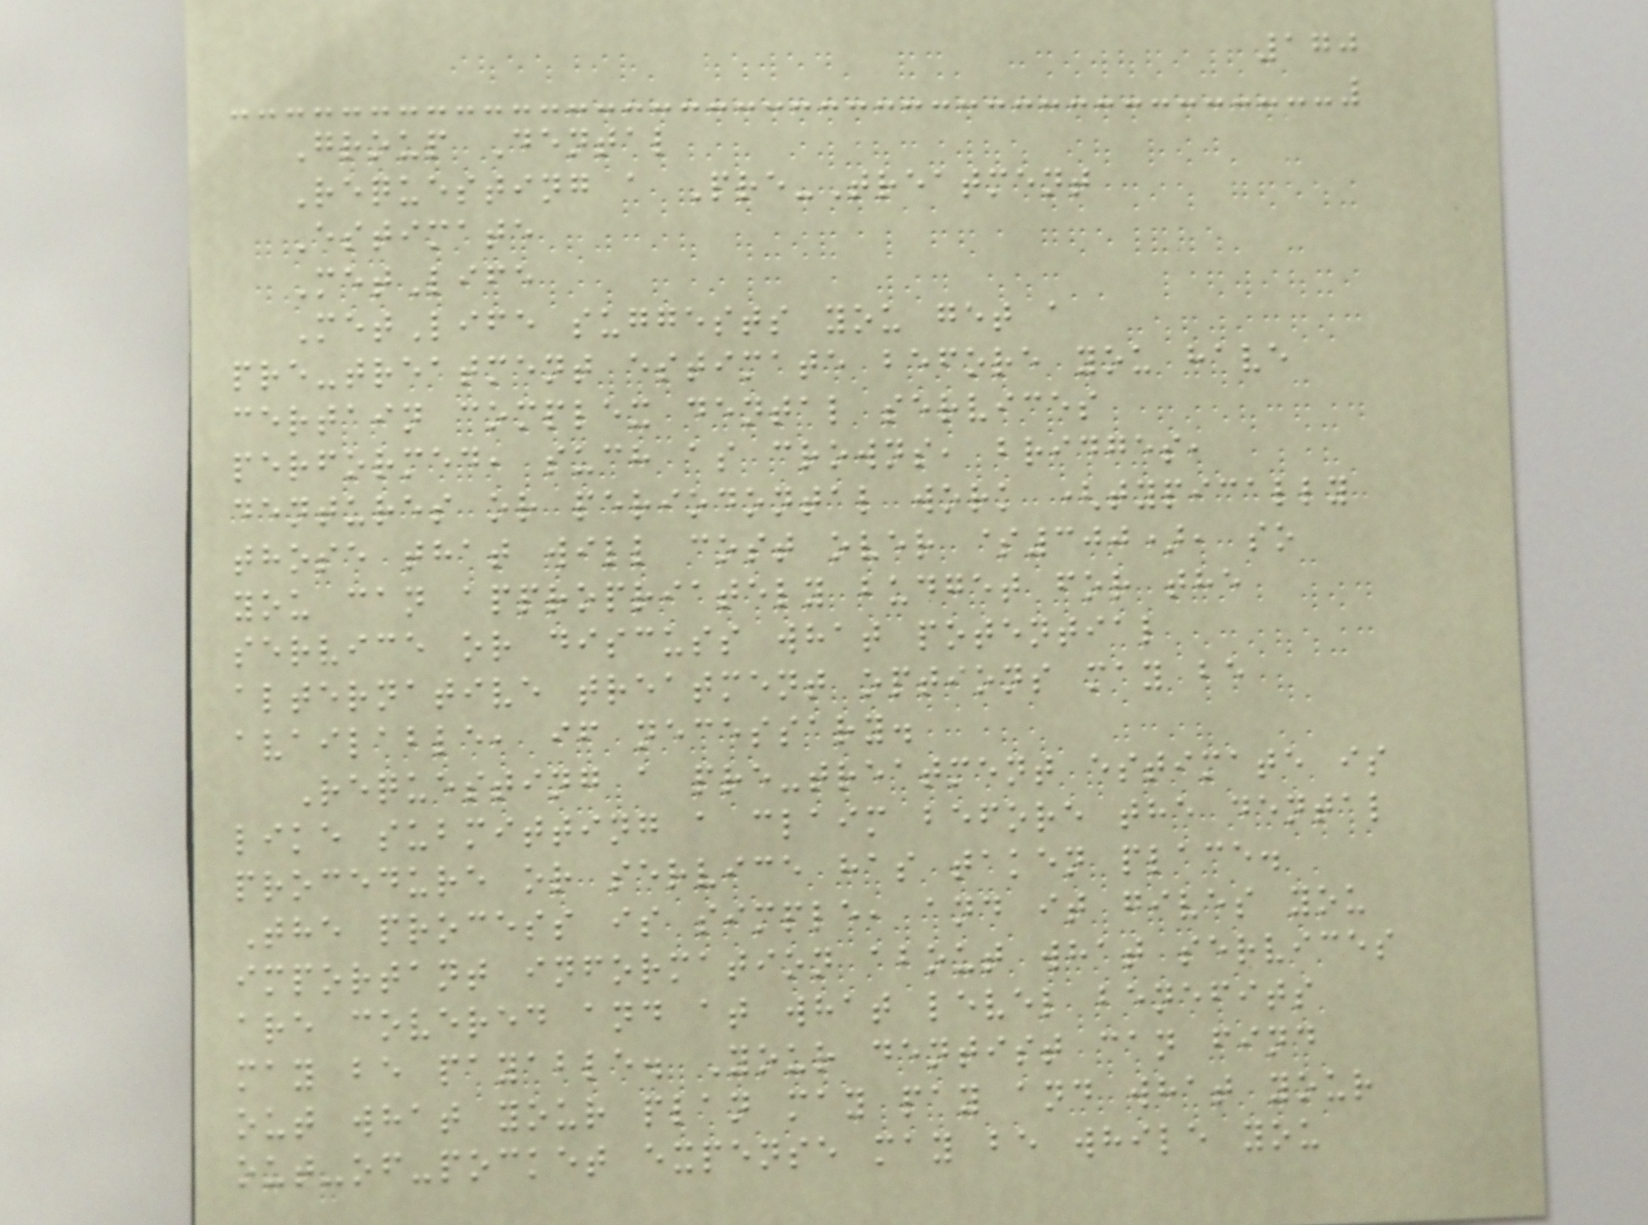170
Group Dental
Requesting a Pre-Treatment
Estimate
MetLife
MetLife suggests you get a
pre-treatment estimate before you have
certain complex dental services
performed, such as crowns, bridges,
dentures or periodontal work (typically
those that will cost over $300), so
you can appropriately budget for the
service or discuss what potential
alternative treatment options may be
available, if necessary.
Requesting a pre-treatment estimate is
like submitting a claim before the dental
procedure or service has taken place.
The process is simple, and it gives you
important information about what services
are covered and at what level benefits
may be payable. Your dentist can find
out what your plan may pay and what your
out-of-pocket expense may be while you
